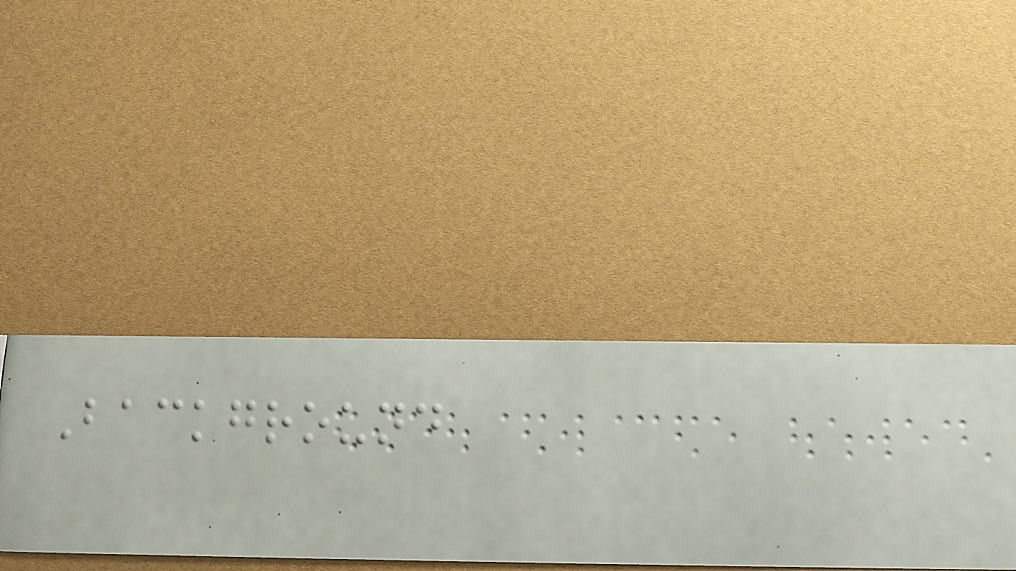Background
